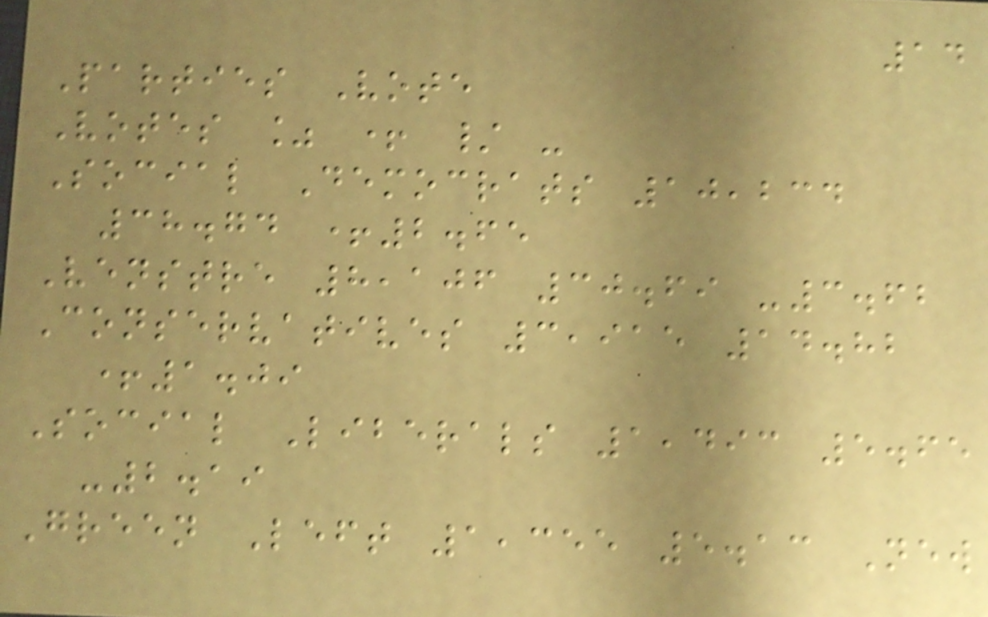14
Parties Vote
Votes % + / -
Social Democrats 10,234
38.74 +2.65
Venstre 8,106 30.69 -3.62
Conservatives 3,915 14.82
+1.09
Social Liberals 1,493 5.65
-2.19
Green Left 1,355 5.13 New
